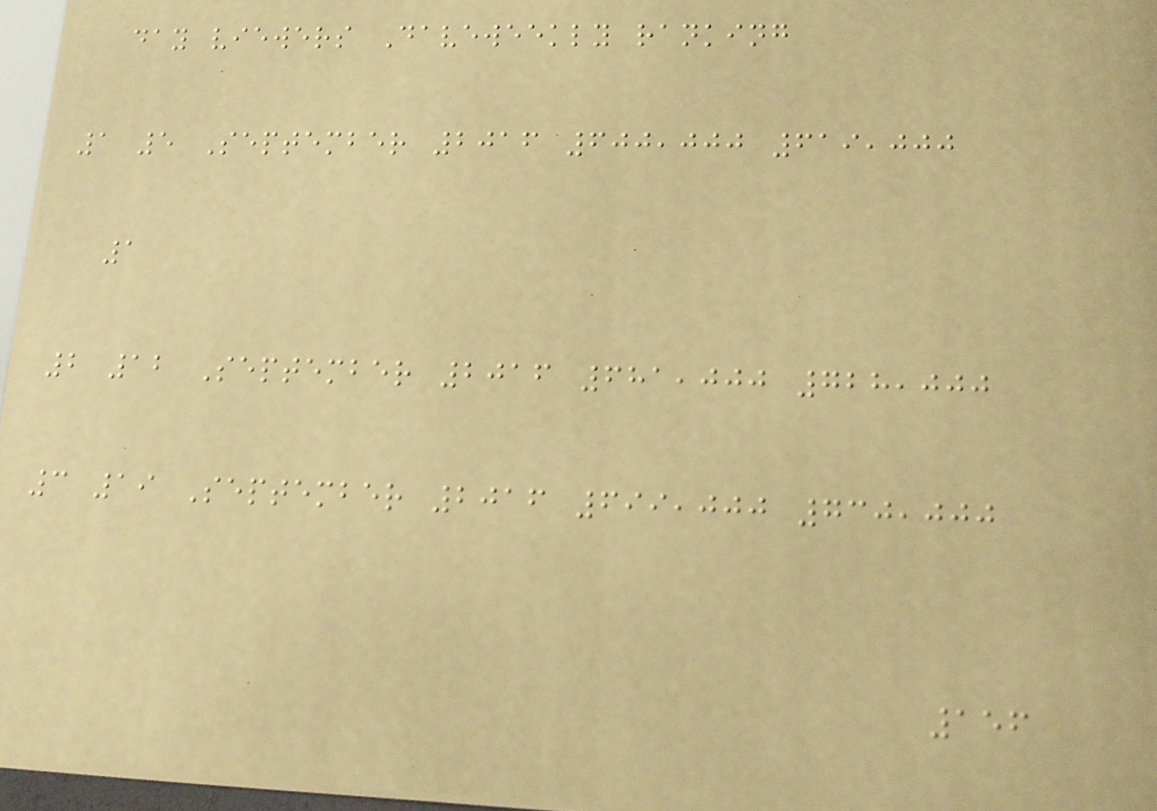day viewers Daveweekly ranking
1 5 September 2016 600,000 619,000
1
2 12 September 2016 681,000 728,000
3 19 September 2016 699,000 730,000
156
